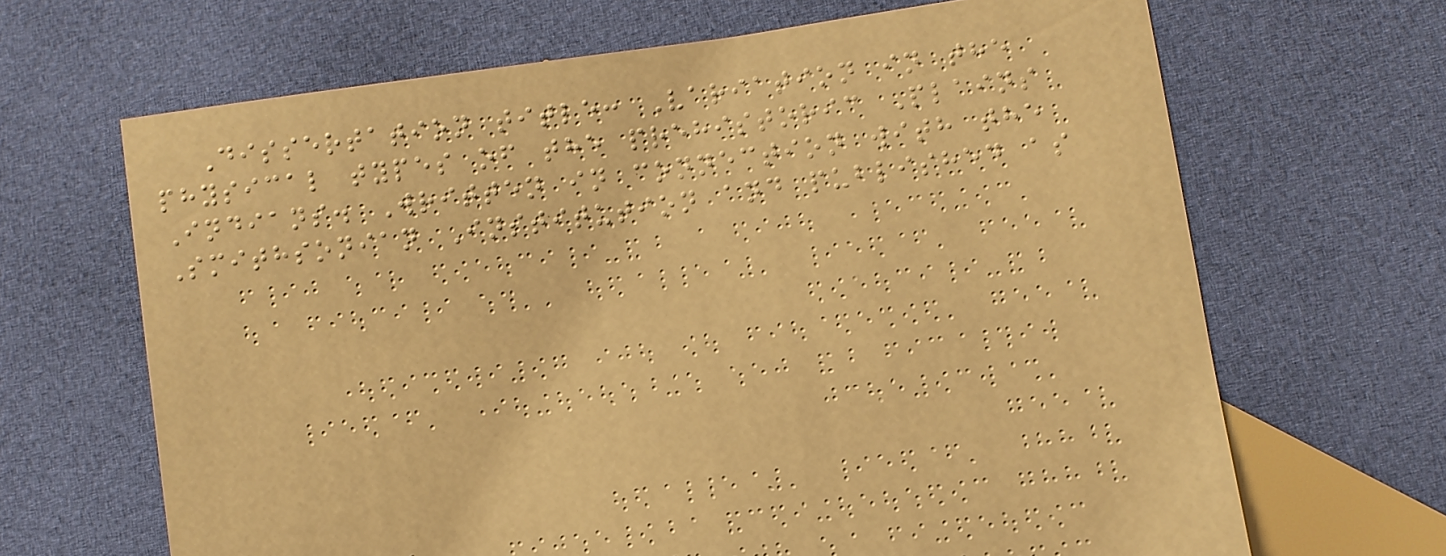Dissertation title: Variation in the
physical types of the prehistoric Plains
Indians. Written in connection with the
Smithsonian Institution and published as
